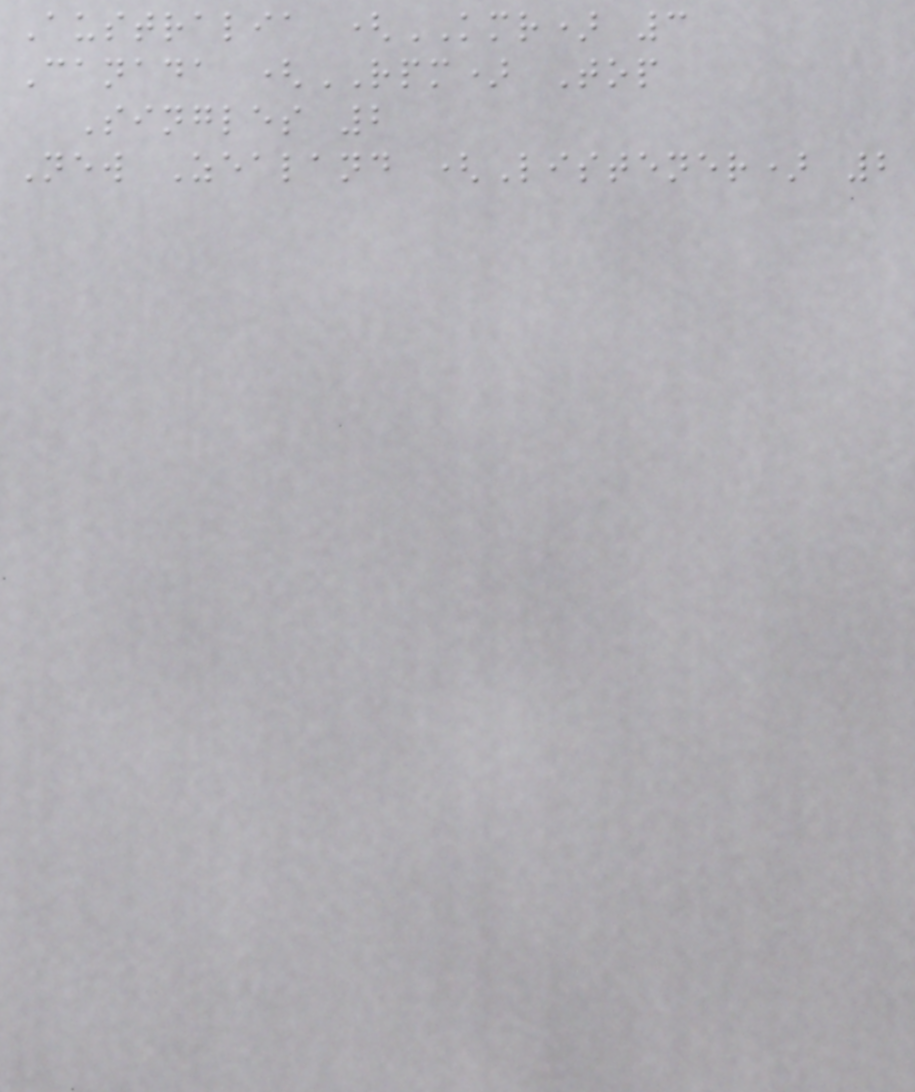Australia (KMR) 3
Canada (RPM) Top
Singles 2
New Zealand (Listener) 2
